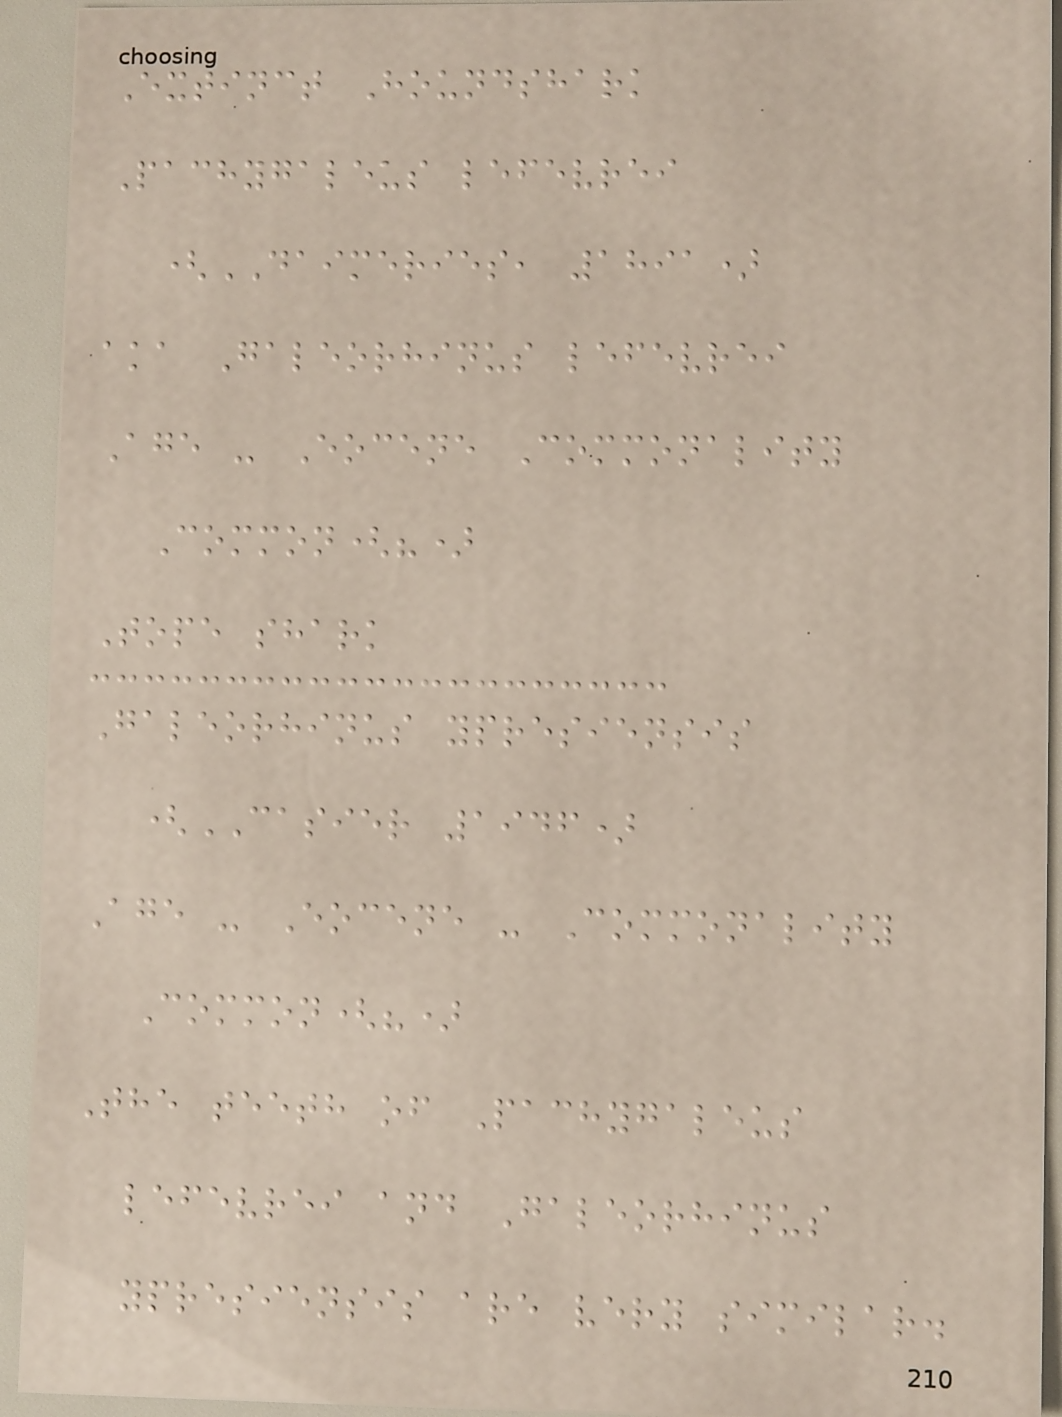Extinct Houndshark
Pachygaleus lefevrei
(DAIMERIES, 1891)
aka Galeorhinus lefevrei
Age - Eocene Commonality
Common(?)
Tope shark
Galeorhinus ypresiensis
(CASIER 1946)
Age - Eocene - Commonality
Common(?)
The teeth of Pachygaleus
lefevrei and Galeorhinus
ypresiensis are very similar.
